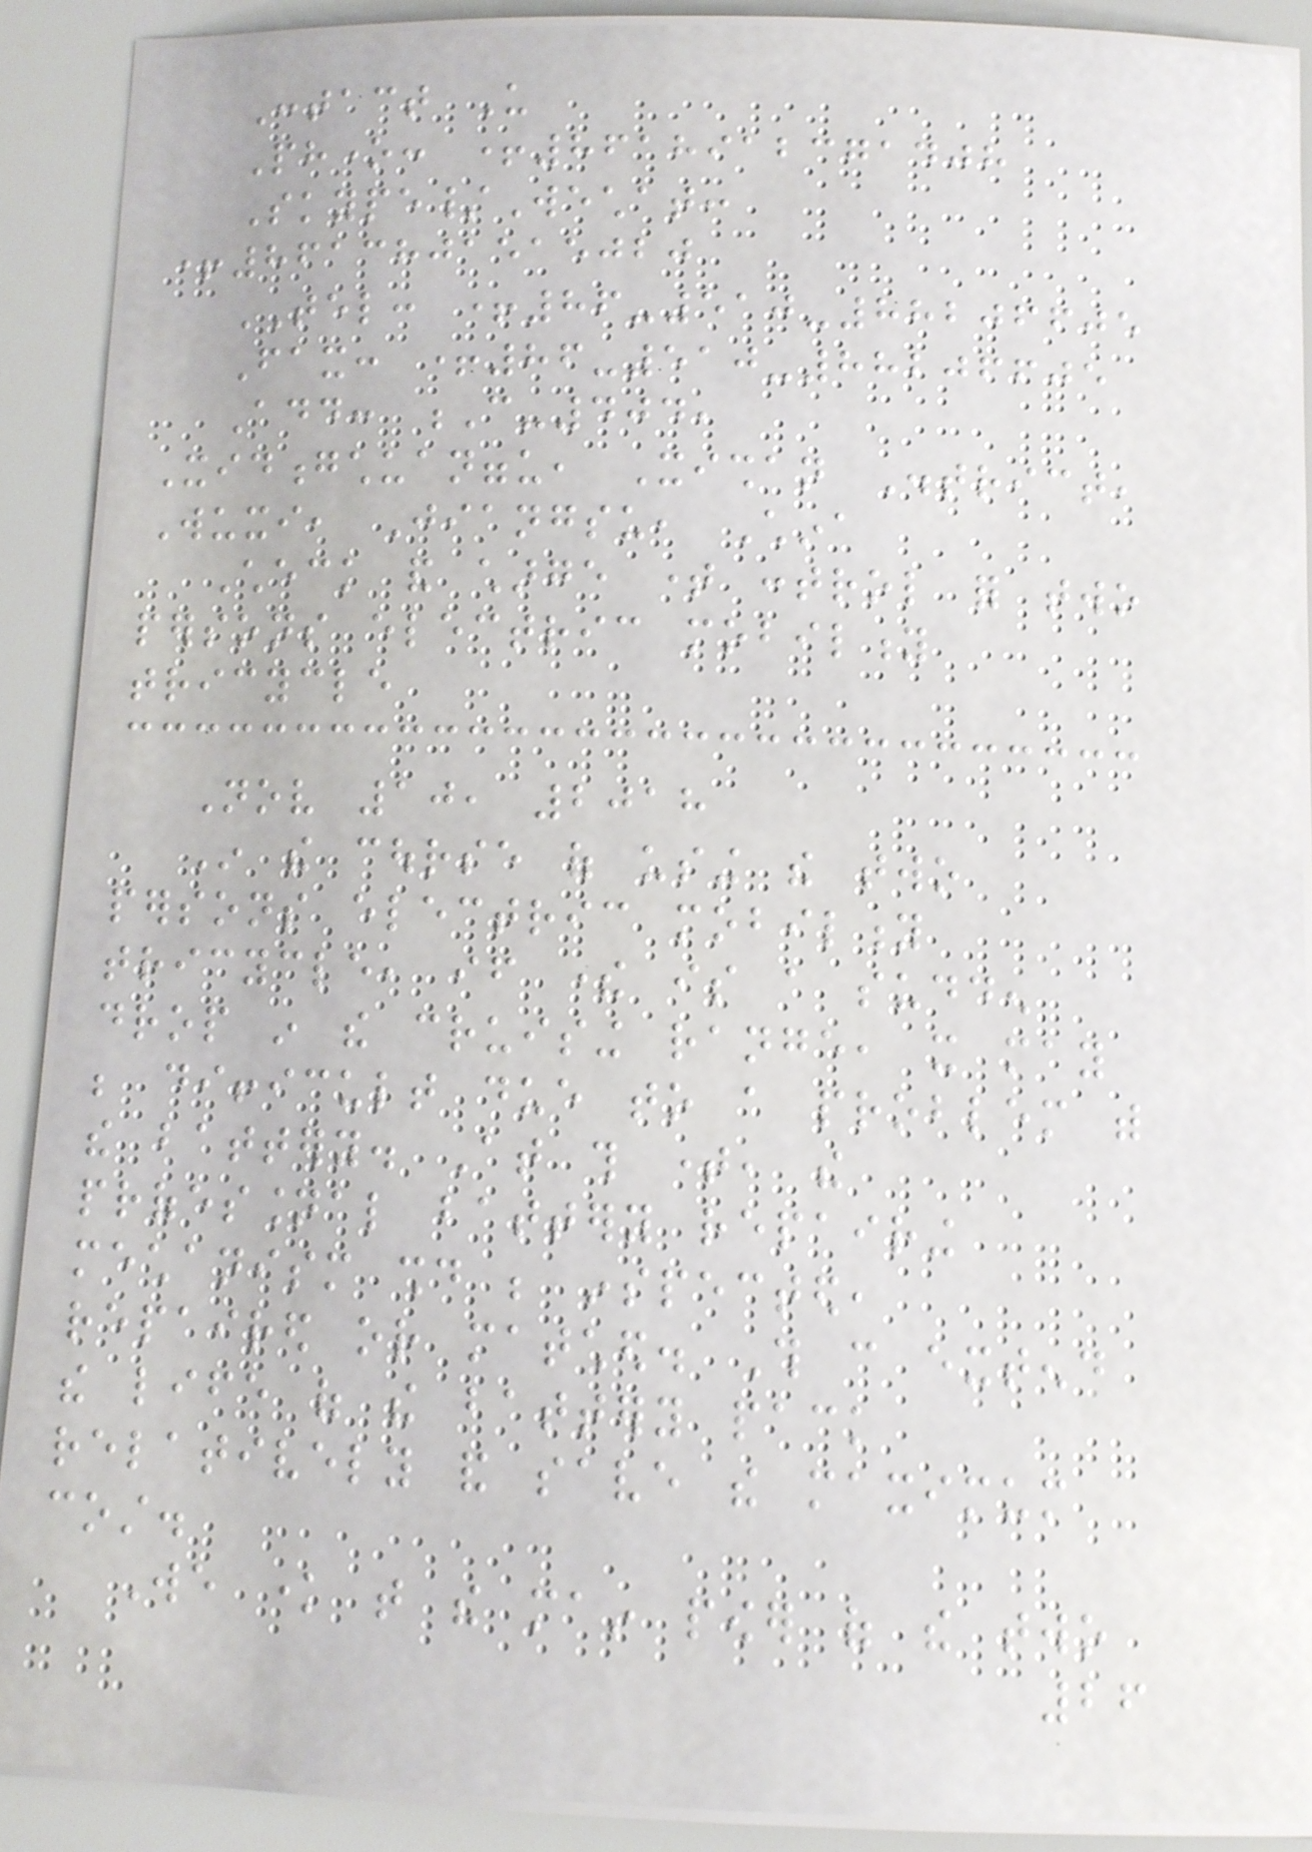Contact Us
Phone: +8618912371408
Skype/Wechat:
+8613801515020
TEL: +86-510-88206605
Fax: +86-510-88206605
Add: C-404,
Xidongchuanggu, Xishan District,
Wuxi, Jiangsu, China
Check and charge time control for two
persons electric mobility
tricycle
Nov 10, 2018
In the course of using the two
persons electric mobility
tricycle, if there is a sudden
drop in the cruising range, it may
be difficult due to a problem with
the battery. At this time, the
professional battery repairing
mechanism should be inspected,
repaired or matched. This can extend
the life of the battery pack
relatively and save the maximum
cost.
We know that the main power of the two
26
